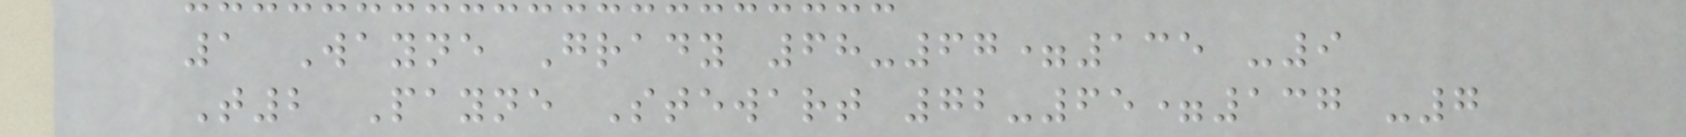1 Wayne Grady 68-67=135 -9
T2 Payne Stewart 72-65=137 -7
